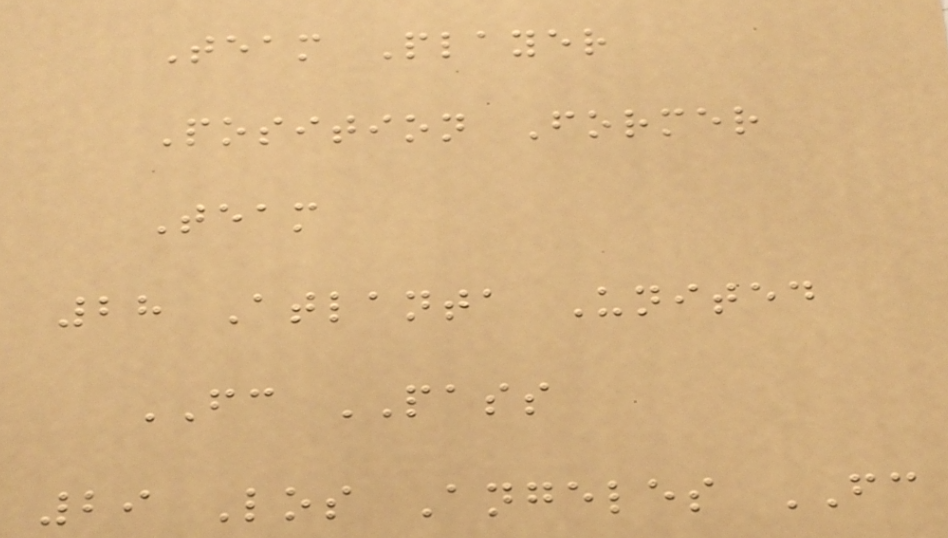Team Player
Position Former
Team
28 Atlanta United
FC PASS
29 Los Angeles FC
